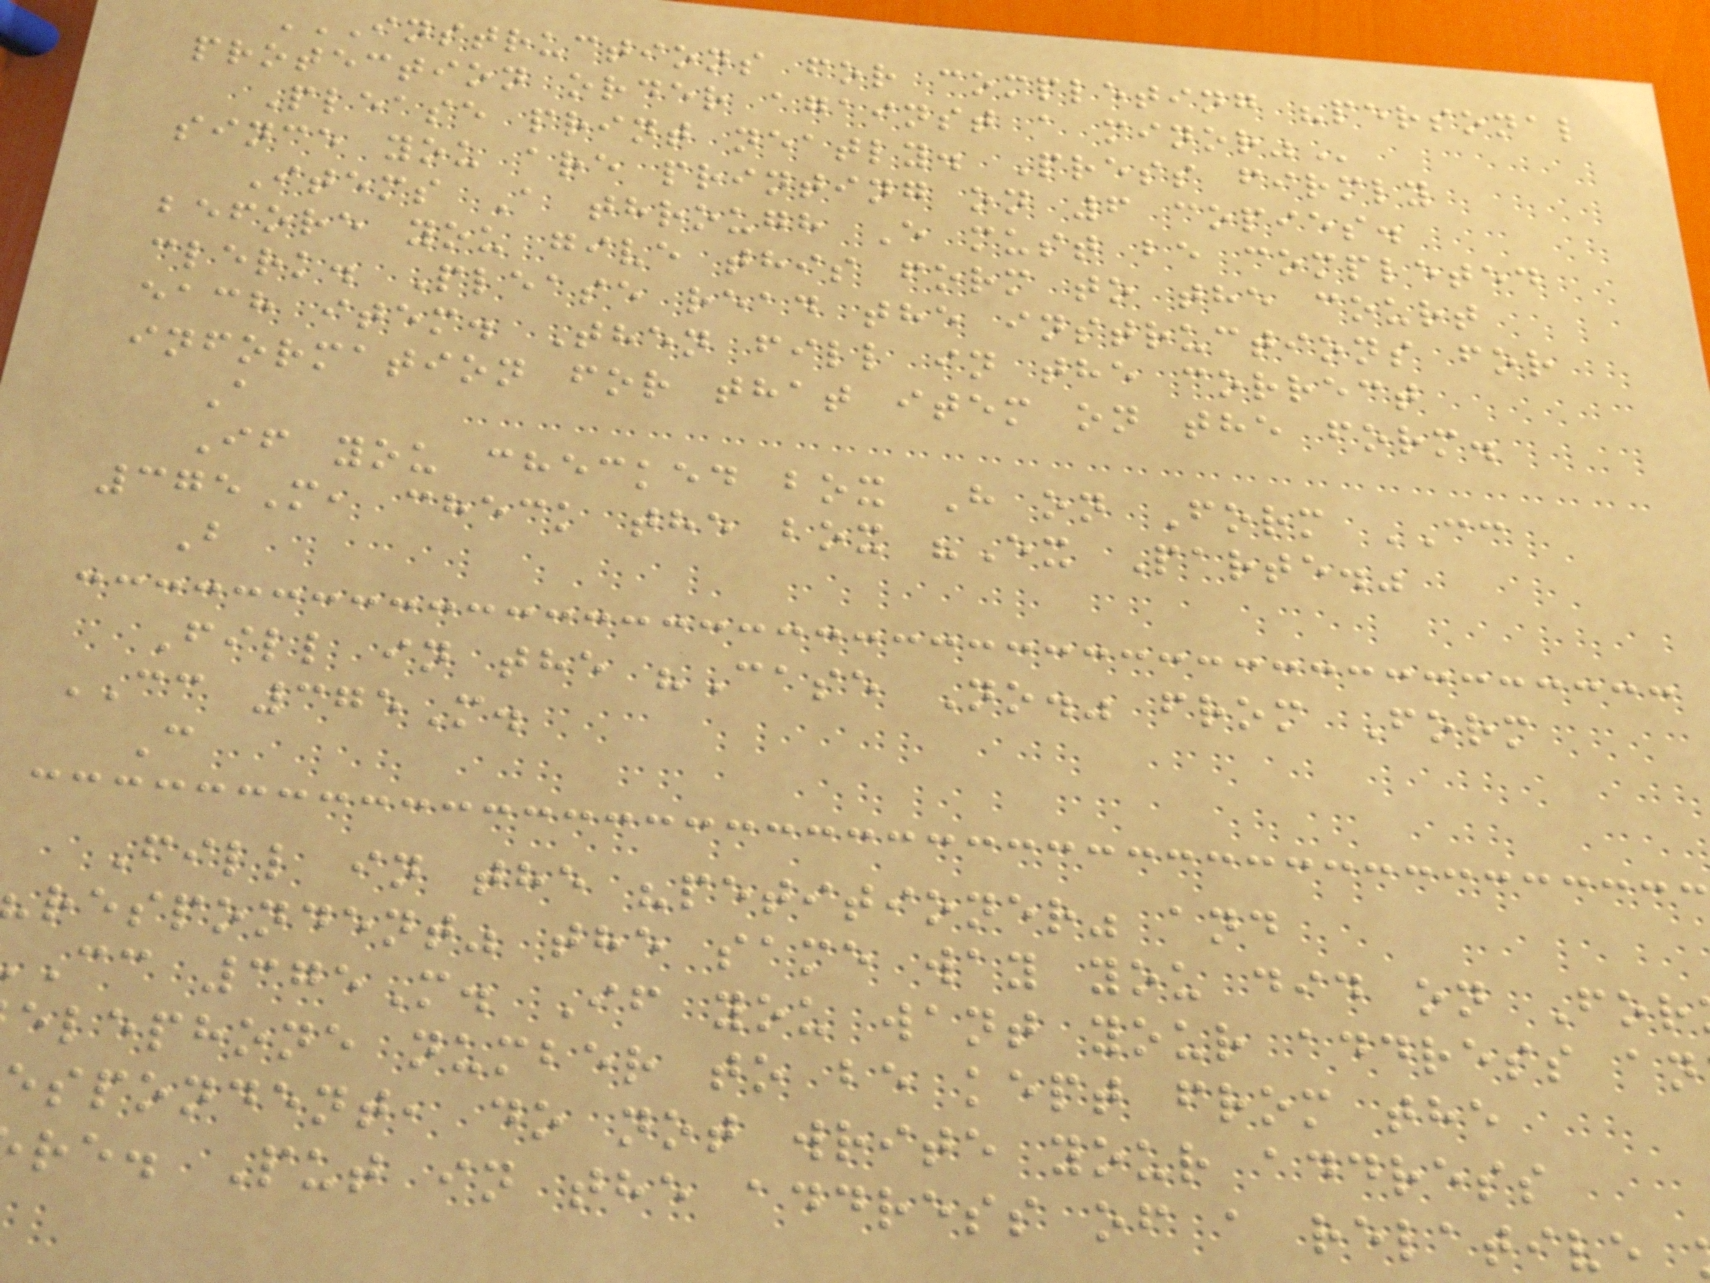INSTRUCTIONS FOR COMPLETING "PERSONAL
protection order against a
Please print neatly. Press firmly
since you are printing on 6 copies.
Items A through E must be completed
before you give this form to the court
clerk. Please read the instructions for
each item. Then fill in the correct
information for that item on the form.
A
If you checked box H on Form CC
375M, check the box "Ex Parte."
B
Fill in the "Case No." from Form
CC 375M.
C
Fill in the "petitioner" and
respondent" the same way you did on For
cc 375M. If you want your address an
elephone number to be kept from the
espondent, do not write your address
re. Put in the address of a relative
